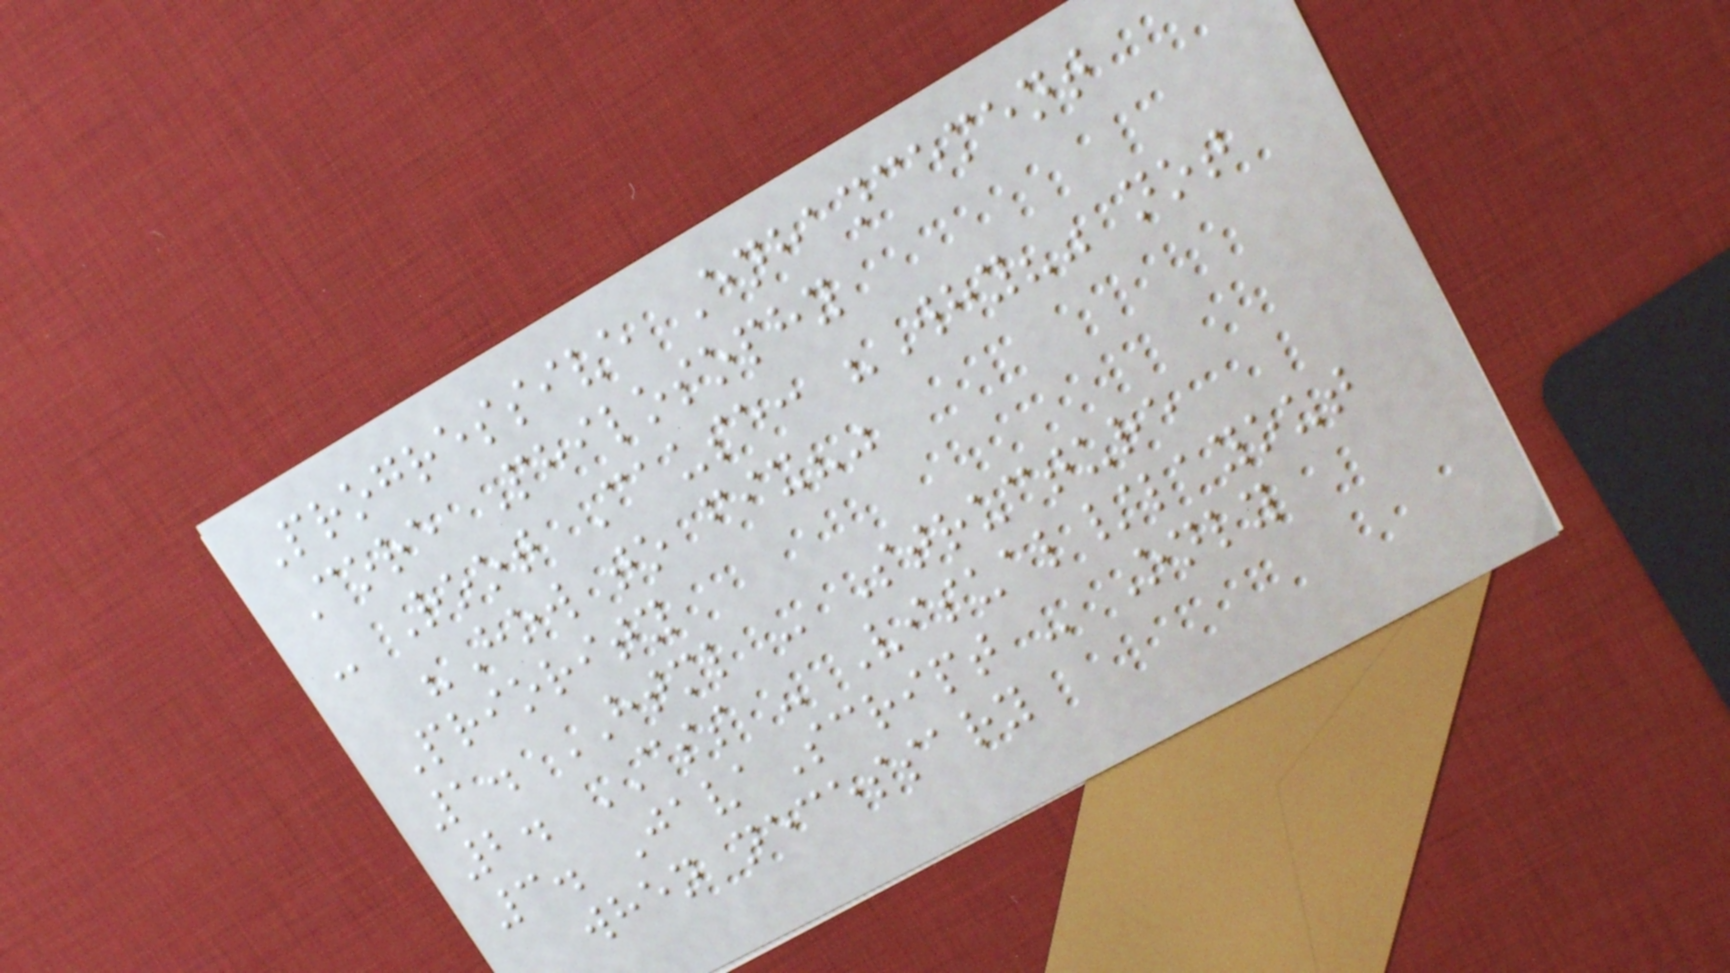Progressive Enhancement
Core Philosophy
- Root Cause: "Why?" not
"How to fix?"
Priority
1. HTML - Structure
2. CSS - Visual/layout
3. JavaScript - Only
when necessary
